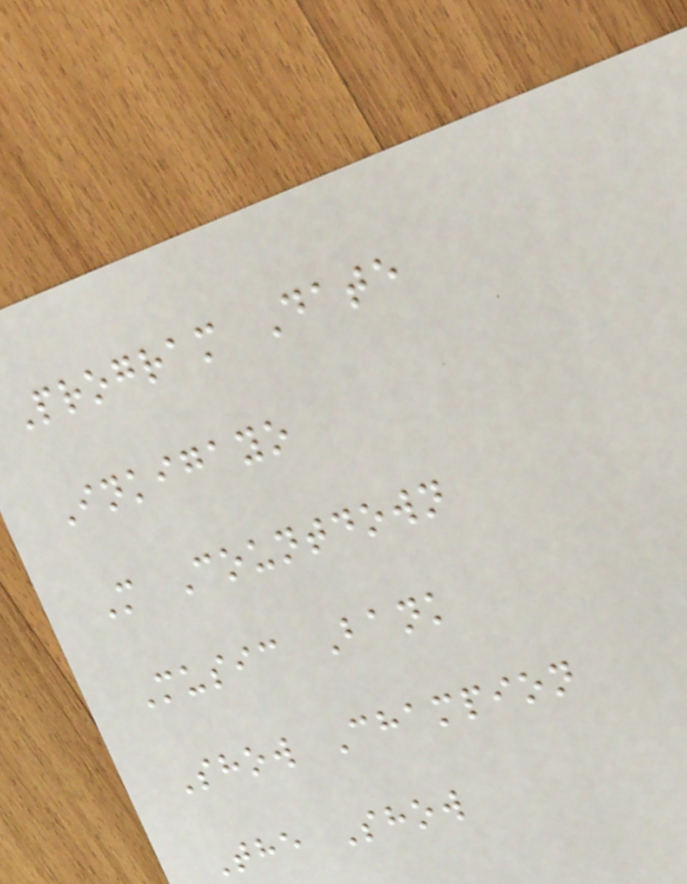Program Date
Inkigayo
M Countdown
Music Bank
Show Champion
The Show
